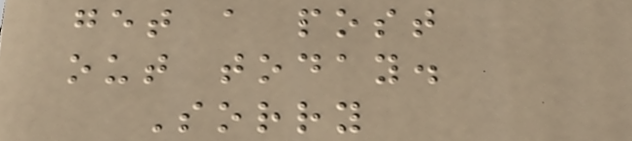get a post
out today.
Sorry
